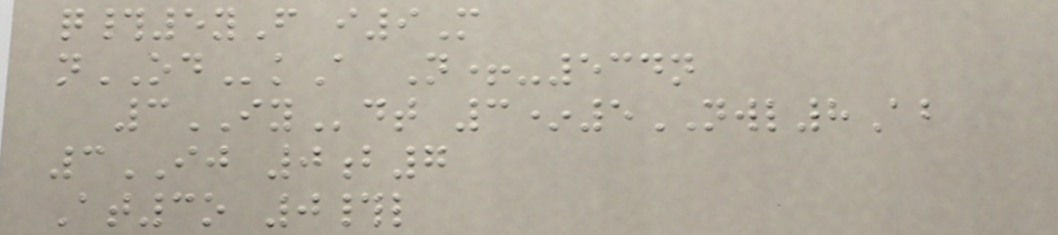q#5yF i9M
nODkA N+-534n
3IYdt 3*5NWL8Ab
3IJ 0b7
At3o 0#l
